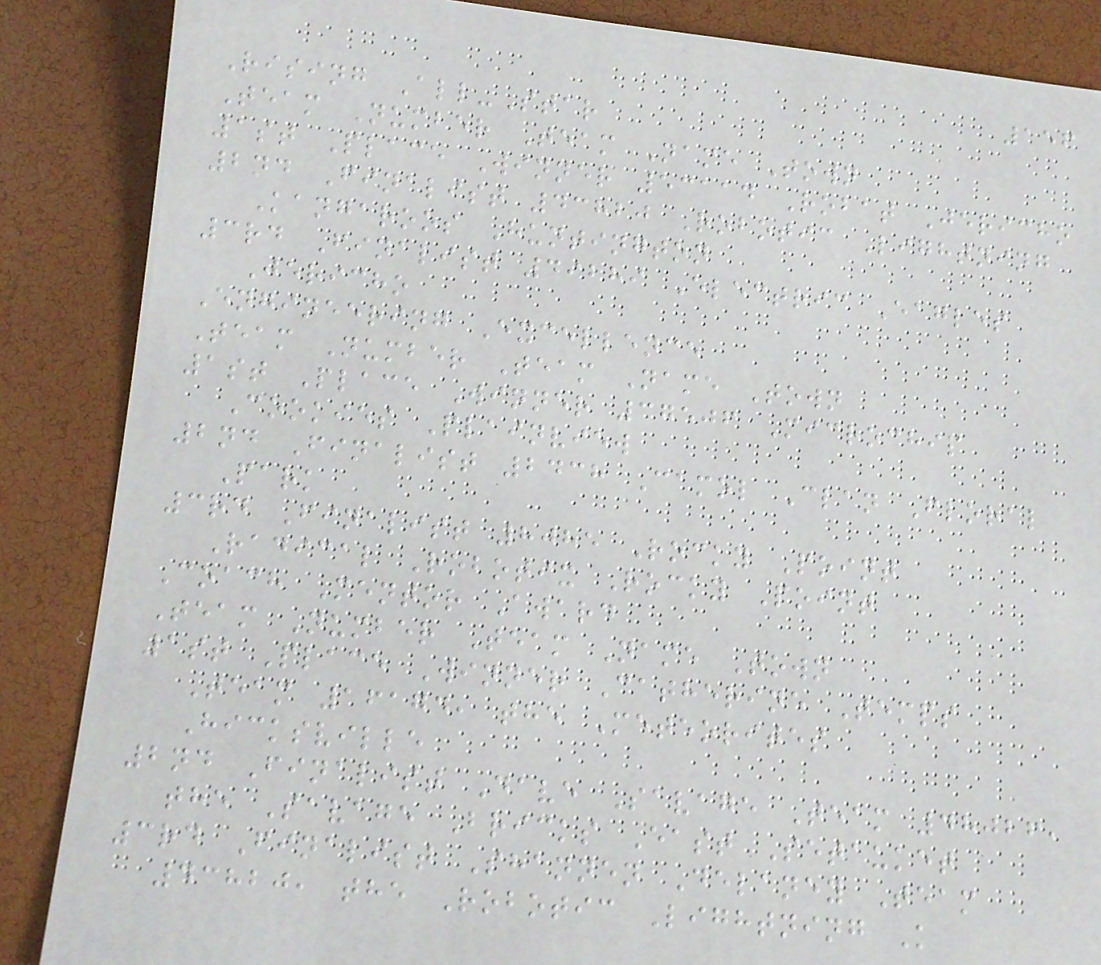156
Rising All-Star
Team Number Team Name Town
1st Place Winner 53114 Robat Jericho
2nd Finalist 43820 Robotic Lightning
Kangaroos Huntington
3rd Finalist 49289 Electric Eagles
Jericho
Engineering Excellence
Team Number Team Name Town
1st Place Winner 37506 Microchip
Cookies Plainview
2nd Finalist 2438 Camol Clan Floral
Park
3rd Finalist 8085 Rocky Point
Radical Robotix Rocky Point
Coach Mentor Award
Team Number Team Name Town
1st Place Winner Catherine Temps
Team 16174, the Meteorites
Hicksville
2nd Finalist Dave Savage Team 48026,
the Savage Bricks East Setauket
3rd Finalist Shannen Delaney Team
43820, the Robotic Lightning K
